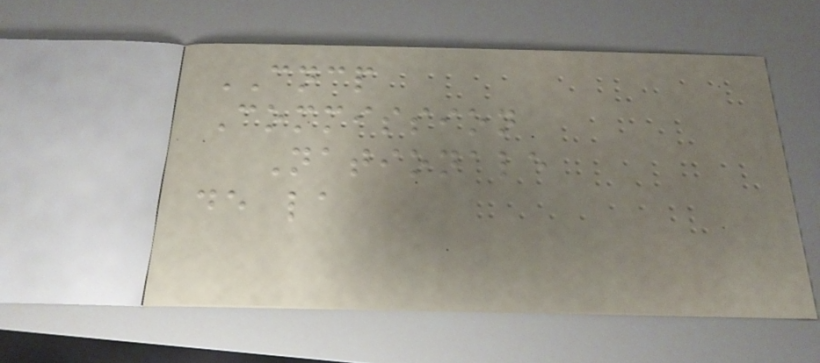CNCP
Commission
Nationale
de la
